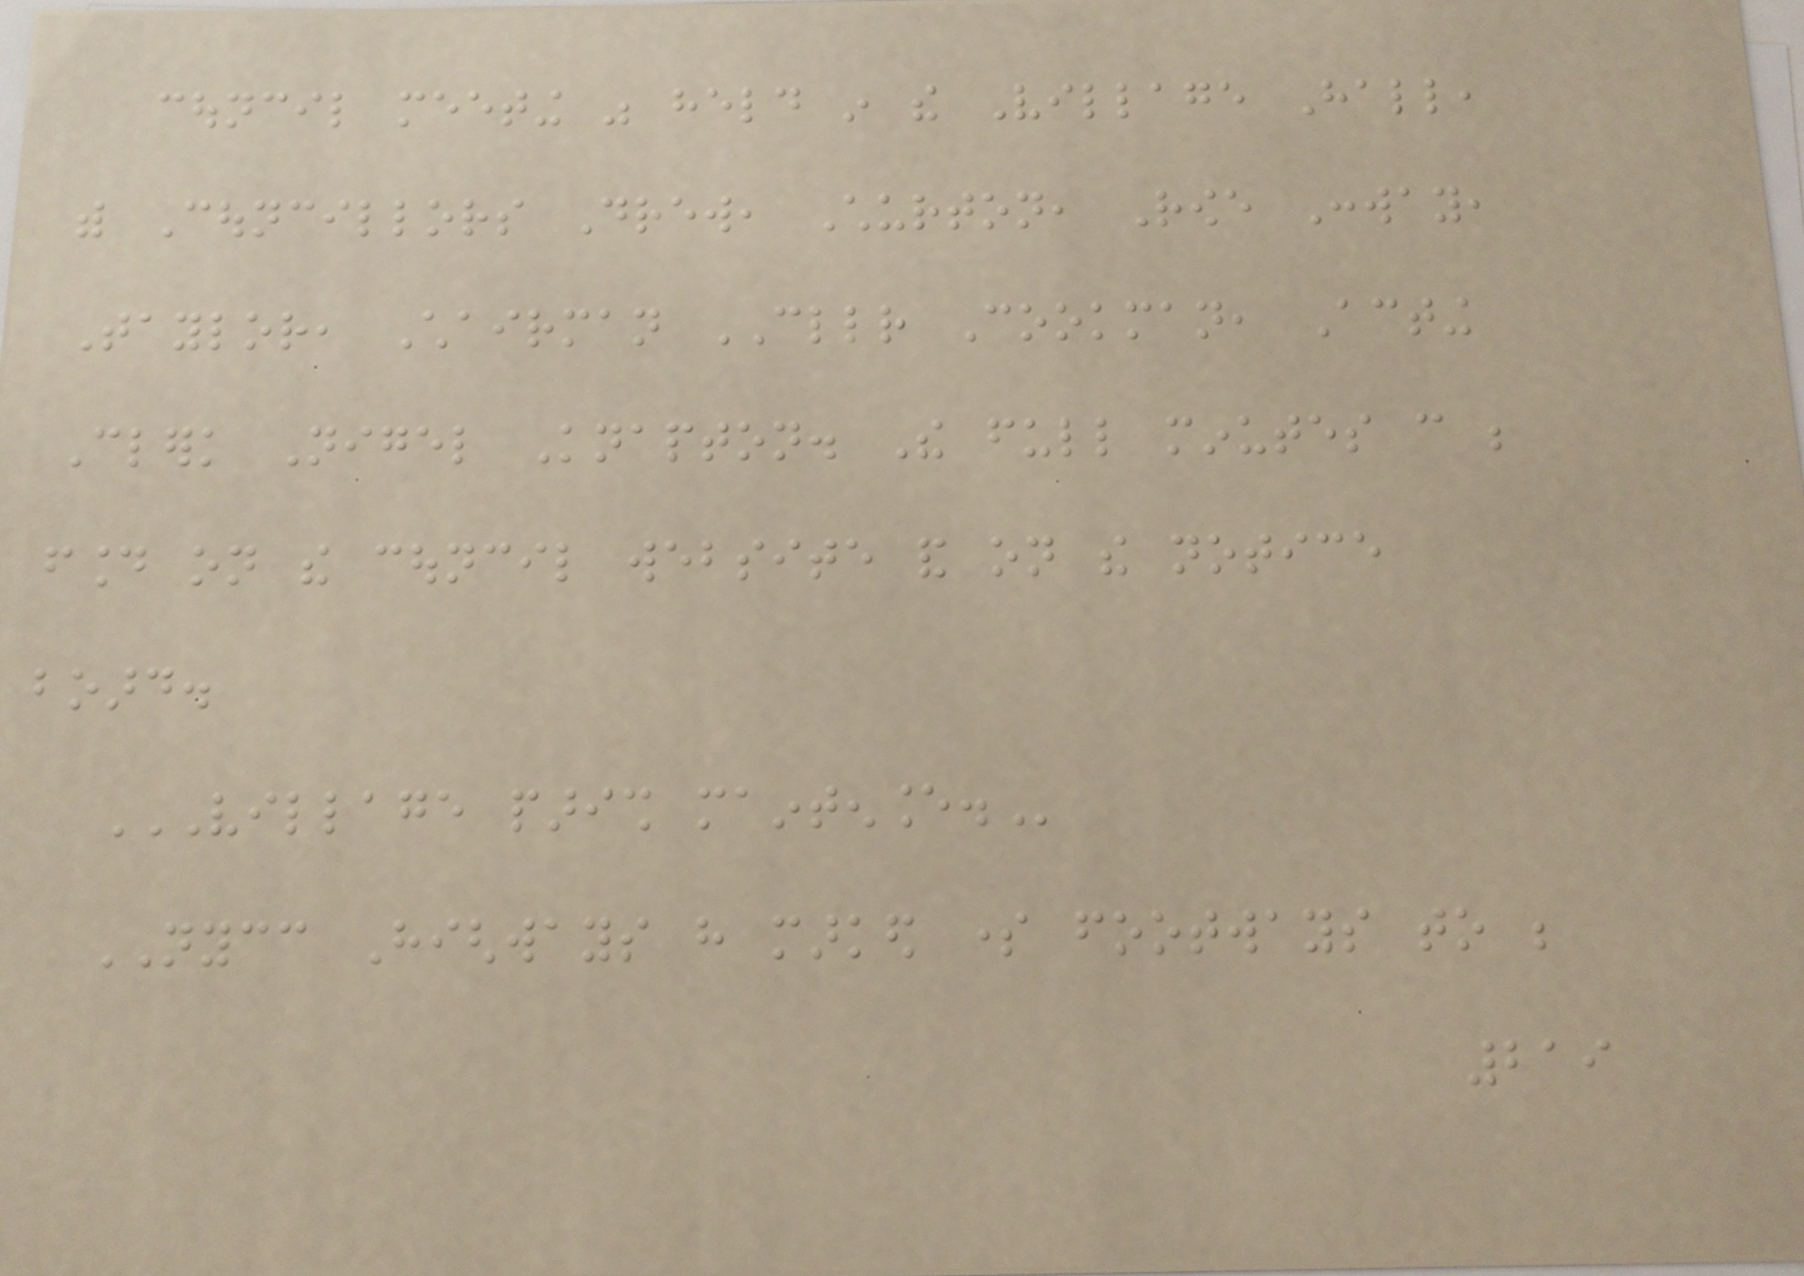council meeting was held in the Village Hall,
with Councillors Drew, Churton, Rowe Conway,
Taylor, Chairman CLLR Cookman, Acting
Clerk Nigel Knapton. The full minutes can be
found on the council website and on the notice
board.
VILLAGE PARISH MAINTENANCE.
NYCC Highways have marked some footways to be
219
